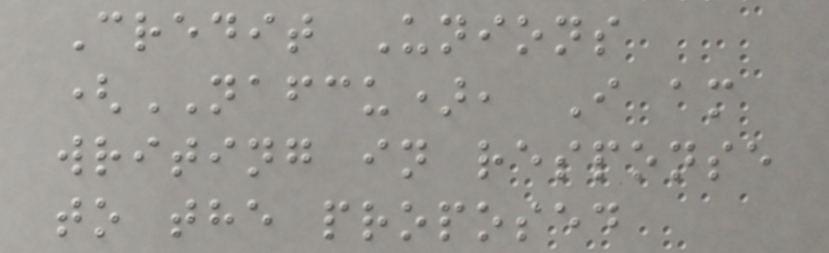Credit Unions
(NAFCU), I am
writing in response
to the proposed
